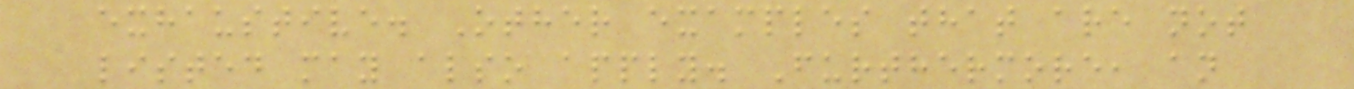exhaustive. Other examples that are not
listed may also apply. Furthermore, an
